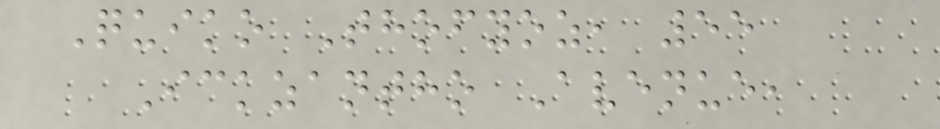Quiko Thofyoz, 55
Ickzantho Avenue,
